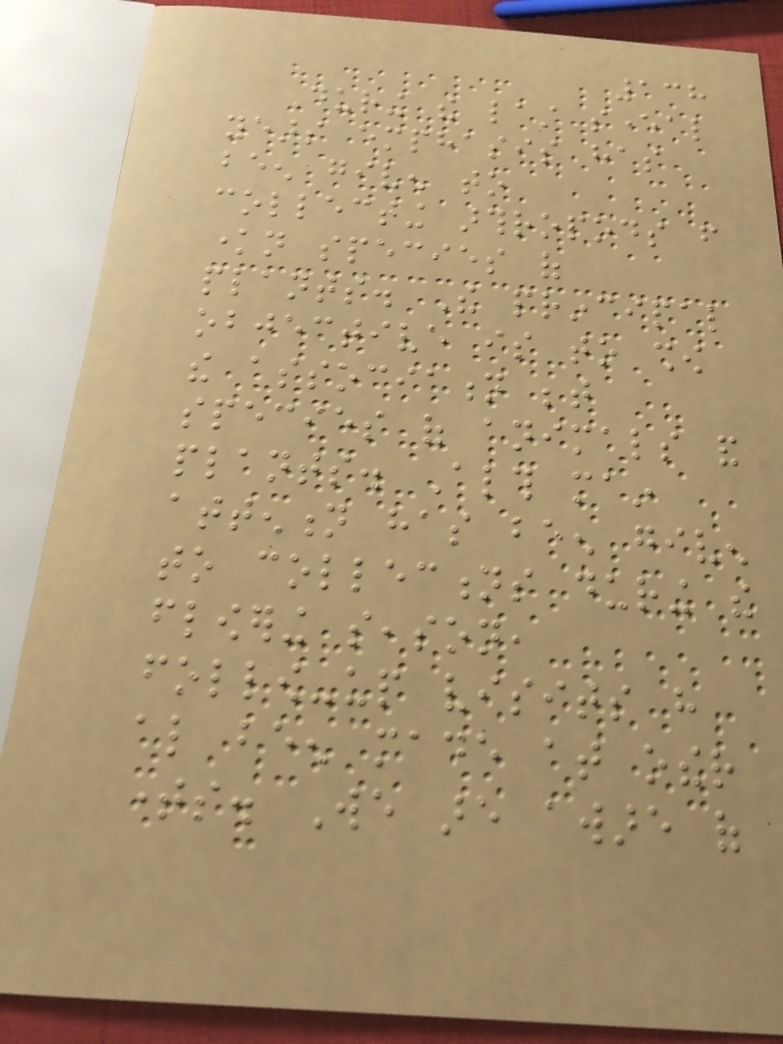138
During the last several
years emphasis has
been given to
collecting arthropods from
known species of
plants. The principal
objective is to show
the association between
species of animals and
plants. Although main
attention has been given
to collections during the
flowering season,
follow-up visits have
also been made at other
times. We are aware of
